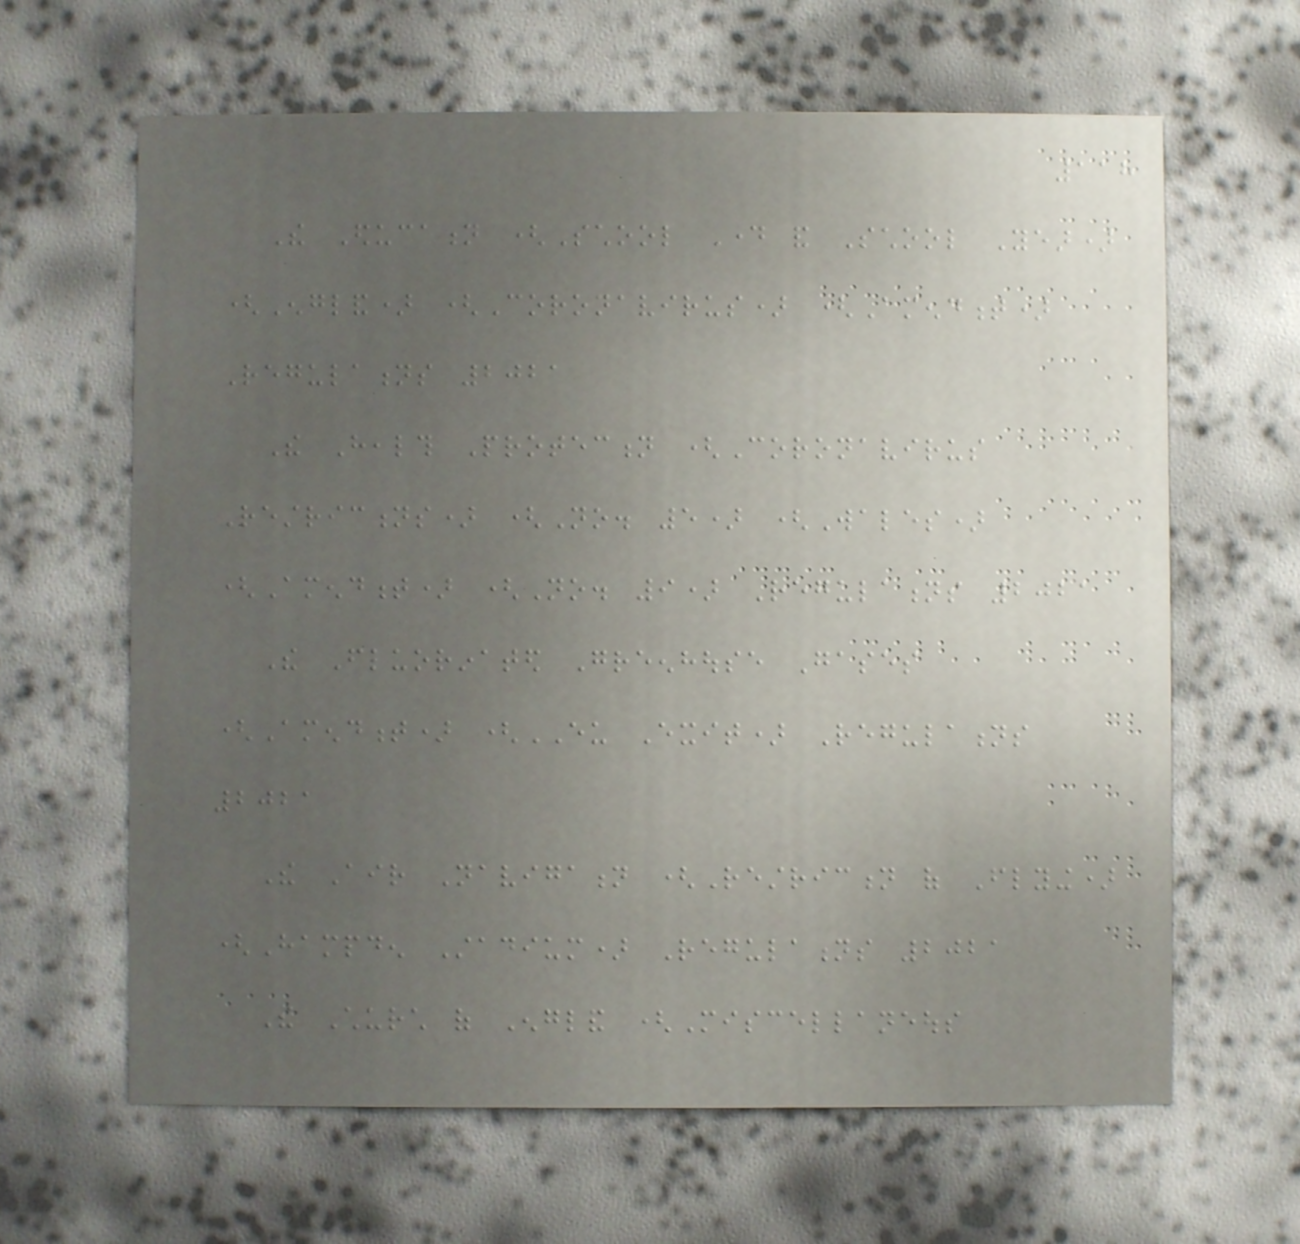118
The Education (School Day and School Year)
(England) (Coronavirus) (Amendment)
Regulations 2021
The Health Protection (Coronavirus
Restrictions) (No. 5) (Wales)
(Amendment) (No. 9) Regulations 2021
The Fluorinated Greenhouse Gases
(Amendment) (EU Exit) Regulations
2021
The Air Navigation (Restriction of Flying)
(Hampden Stadium) Regulations 2021
The Church of England (Miscellaneous
